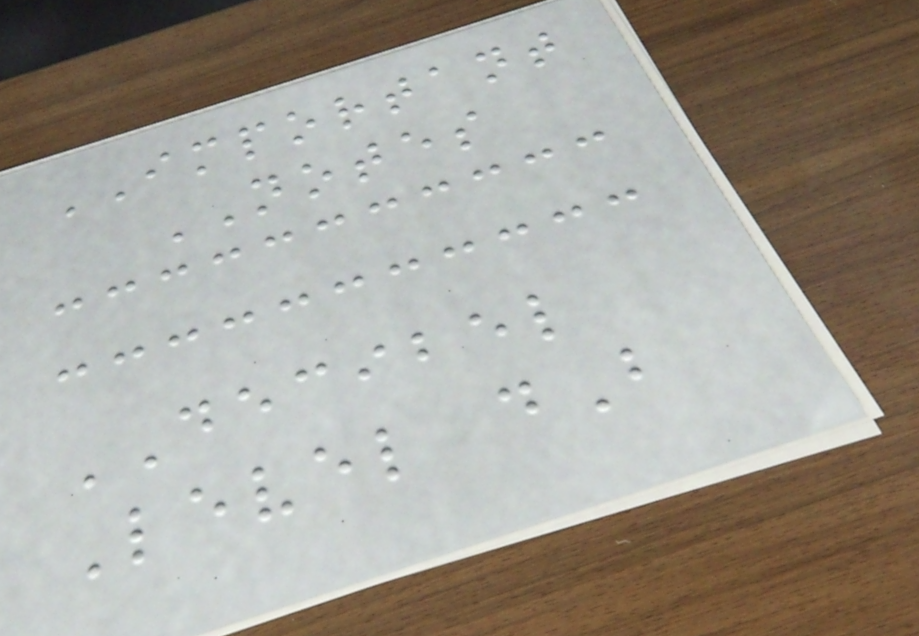IMPORTANT
NOTES
DECIBEL
Level dB
